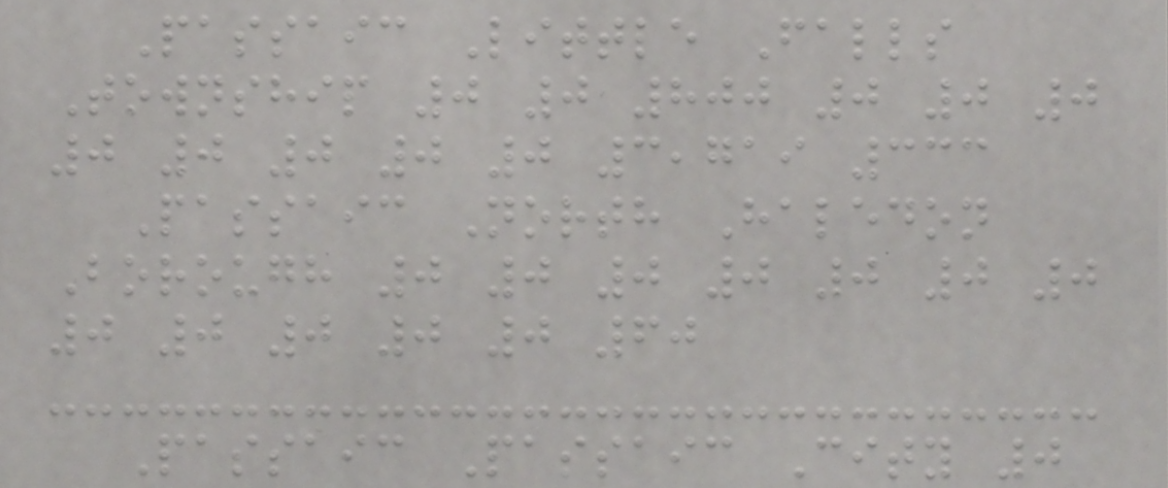Passaic Little Falls
Township 0 0 800 0 0 0
0 0 0 0 0 3,719 333
Passaic North Haledon
Borough 0 0 0 0 0 0 0
0 0 0 0 0 60
Passaic Passaic City 0
